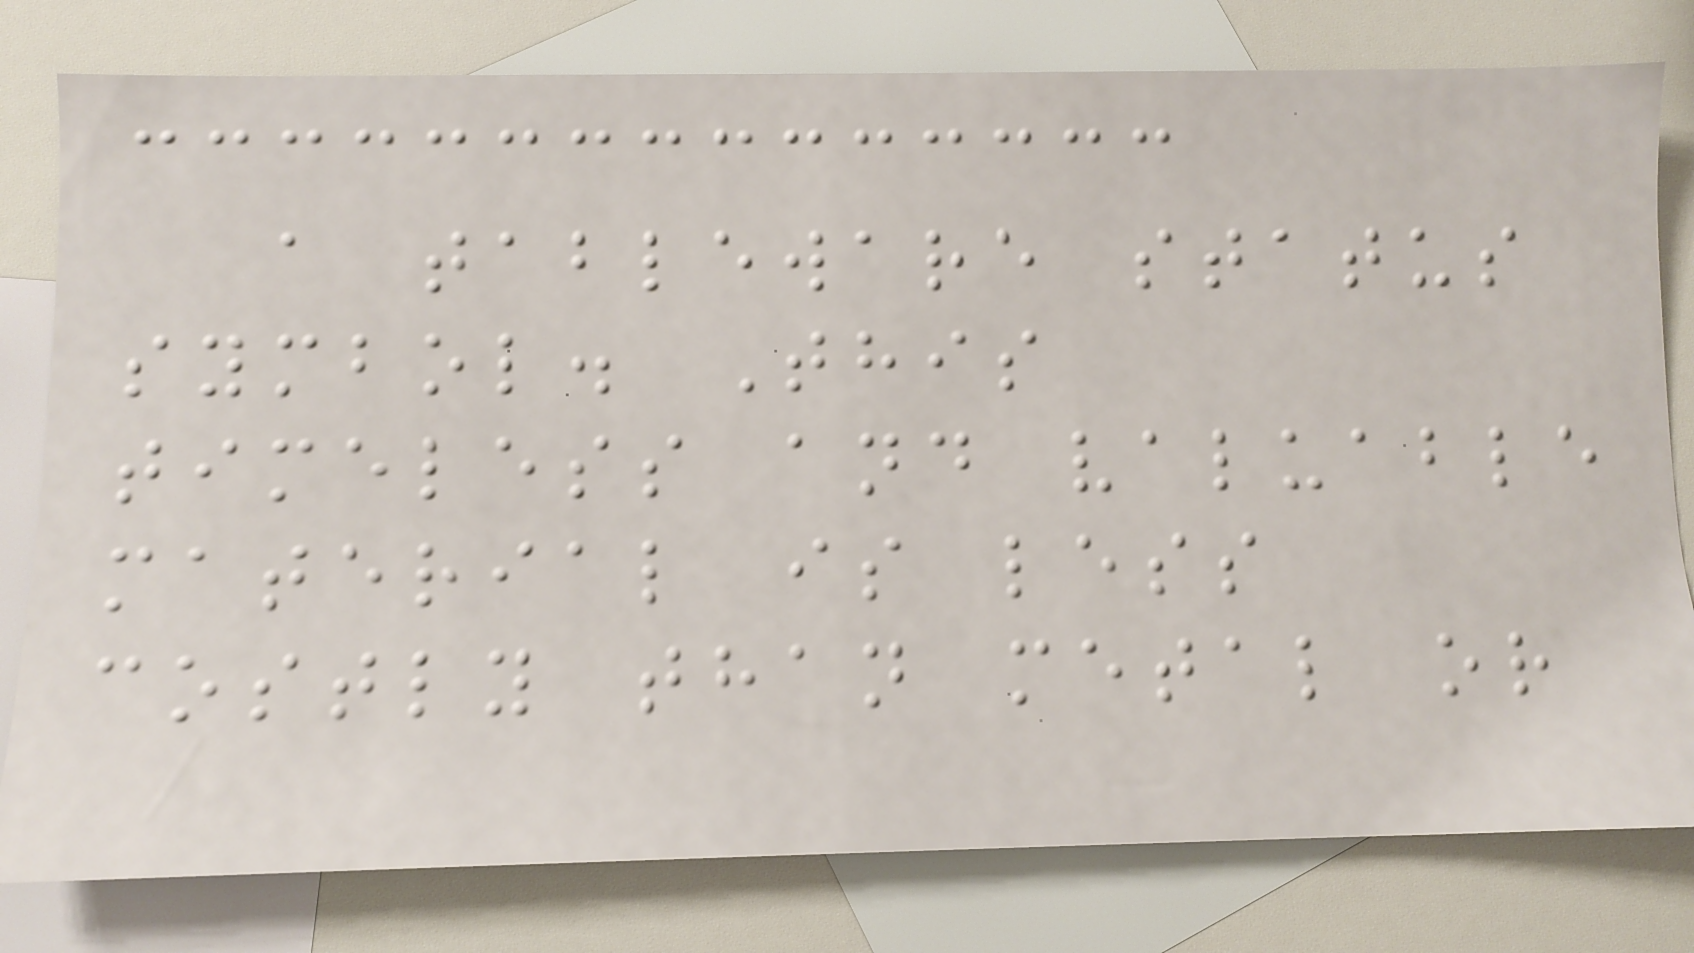a tableware status
symbol. This
timeless and valuable
material is less
costly than metal or
